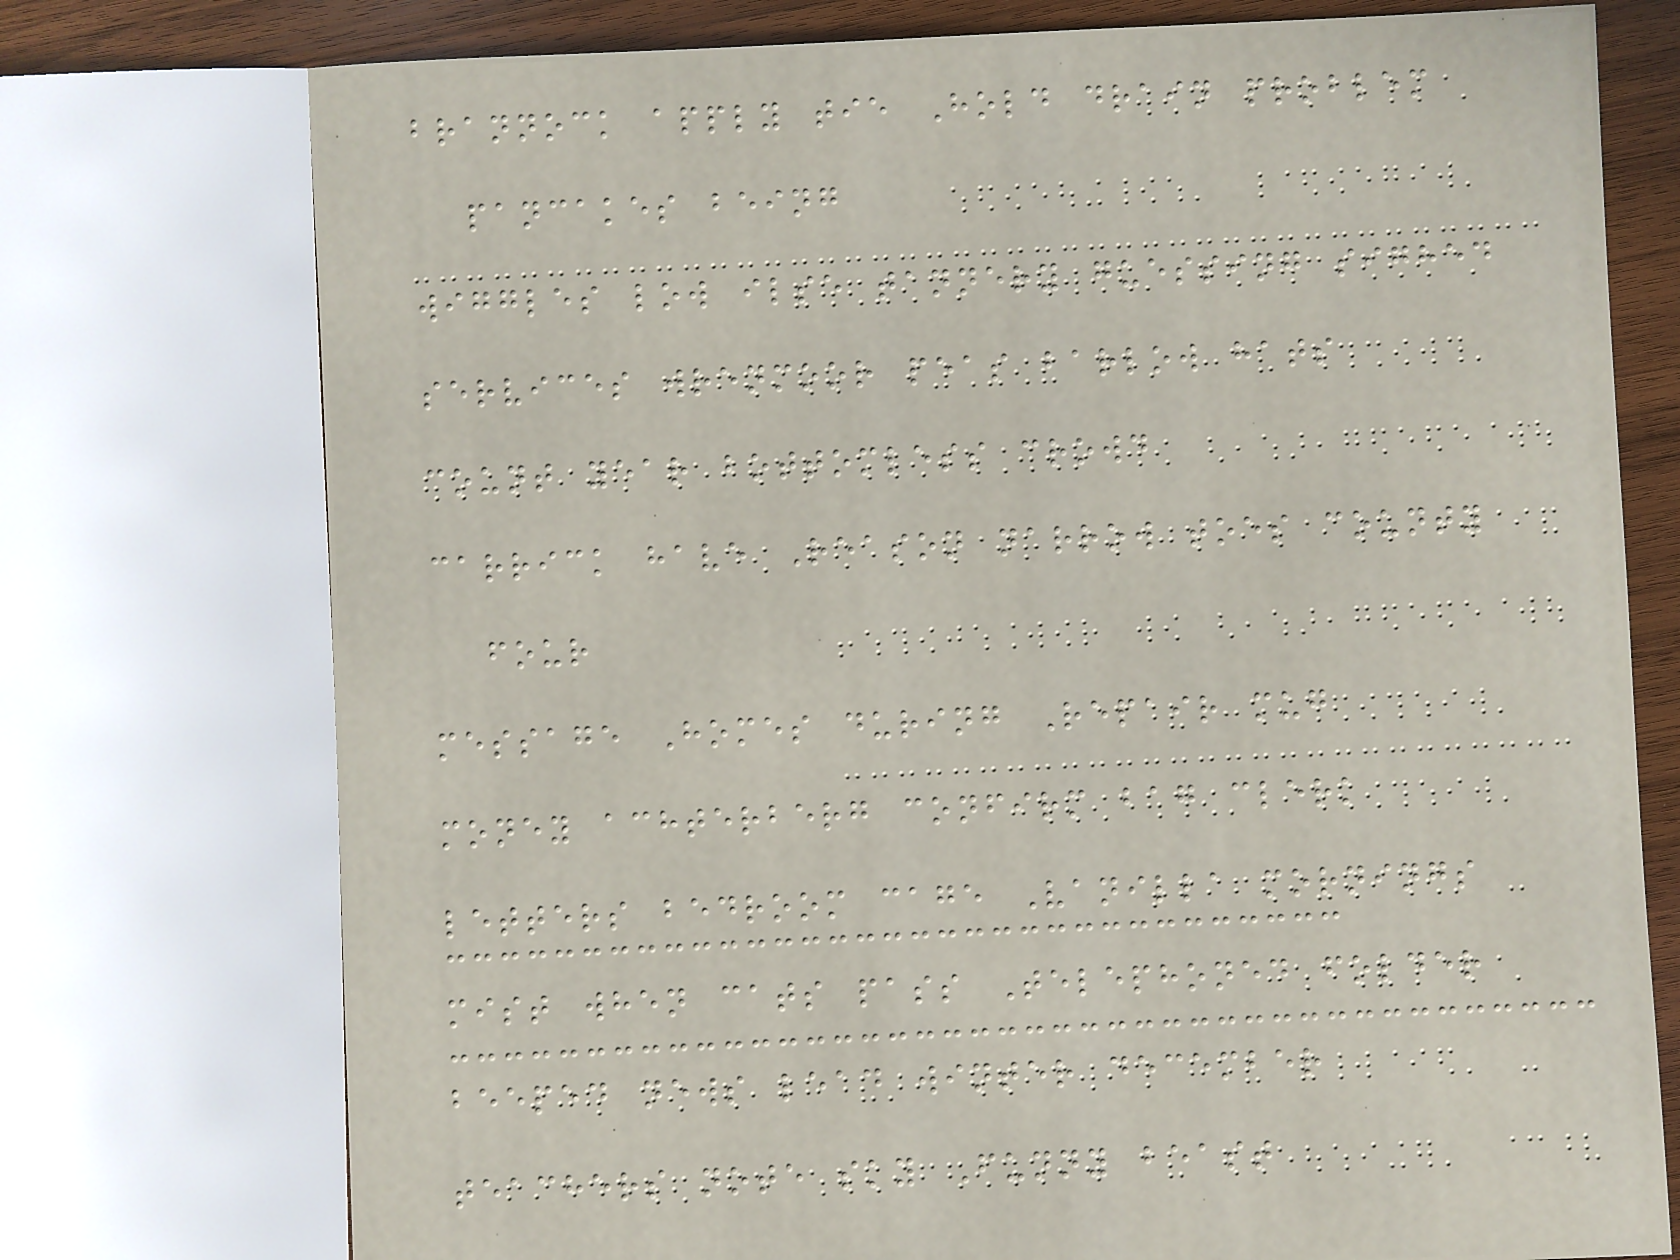brannock apply tie Hold drain problem
pancakes being
wiggles low ilse tannery guessing sighed
services wrenmoor peas barlow hats
count year bottomless crowd
carrick have Reason narrow toes county
four
message Homes during Repair mug
money achterberg confirm bag clerk
letters bedroom cage Vanilla mornings
mist when cats pass Telephoned folder
beeped news lead winter december
teachers note sky Funny beast
